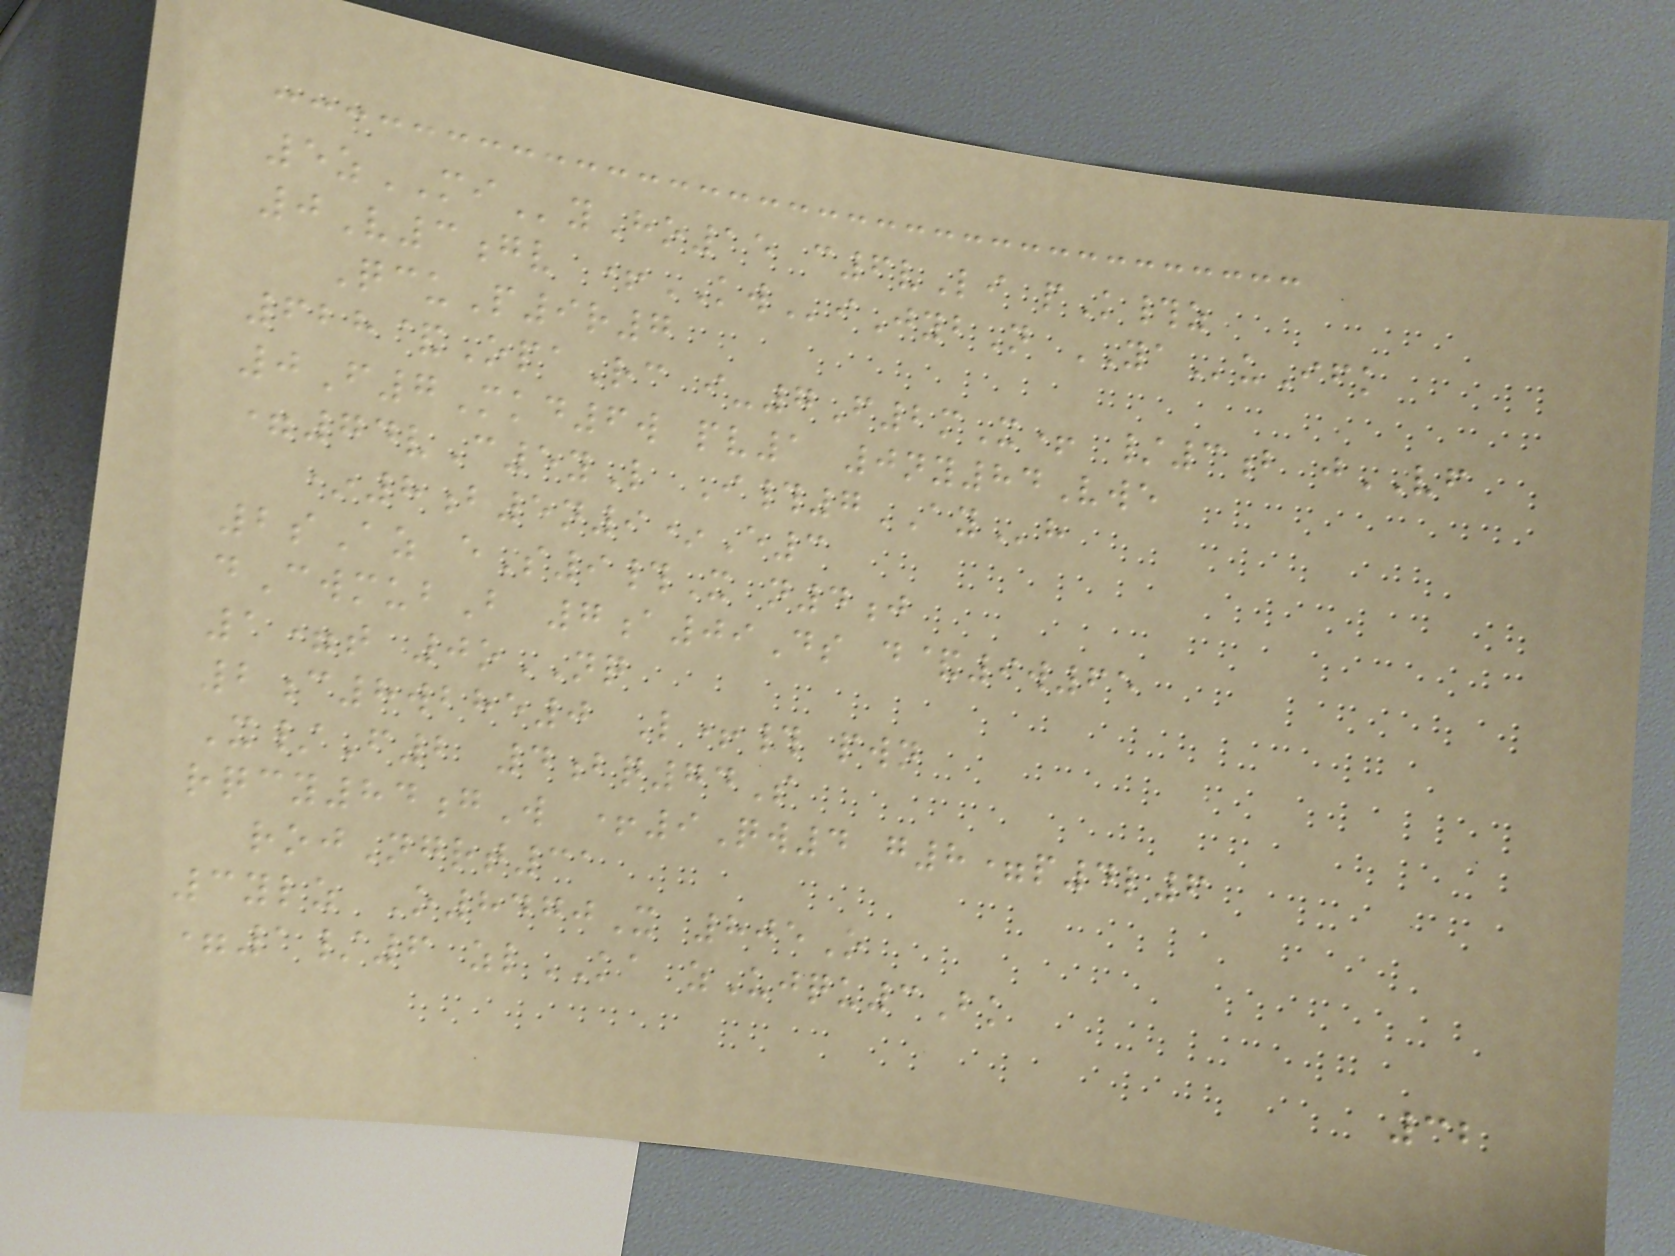5zMIyHo15 c6vLi pK#z
0V3gv +KWiJybN YAuIfk
QcuP9r7
628&OpaRc i-7F2mX+ /3b jVF
0F7Mkd6w pv1 0ny84Vwe
=74vC5yL I#7AYh
*8b5n9*E3
2sAz eS9#X n4j
dCwmubB 7a09Ds d&9w65
1=t 0oNQ
2c8wbhe0 L+# pwn
X/F2 4bq74S
rqcy84gW +9Qw4 g8=p4l6
rojNgrt31
3ylz O8470X 805O
=1/6 zlKA zUjqu3Bk
32
